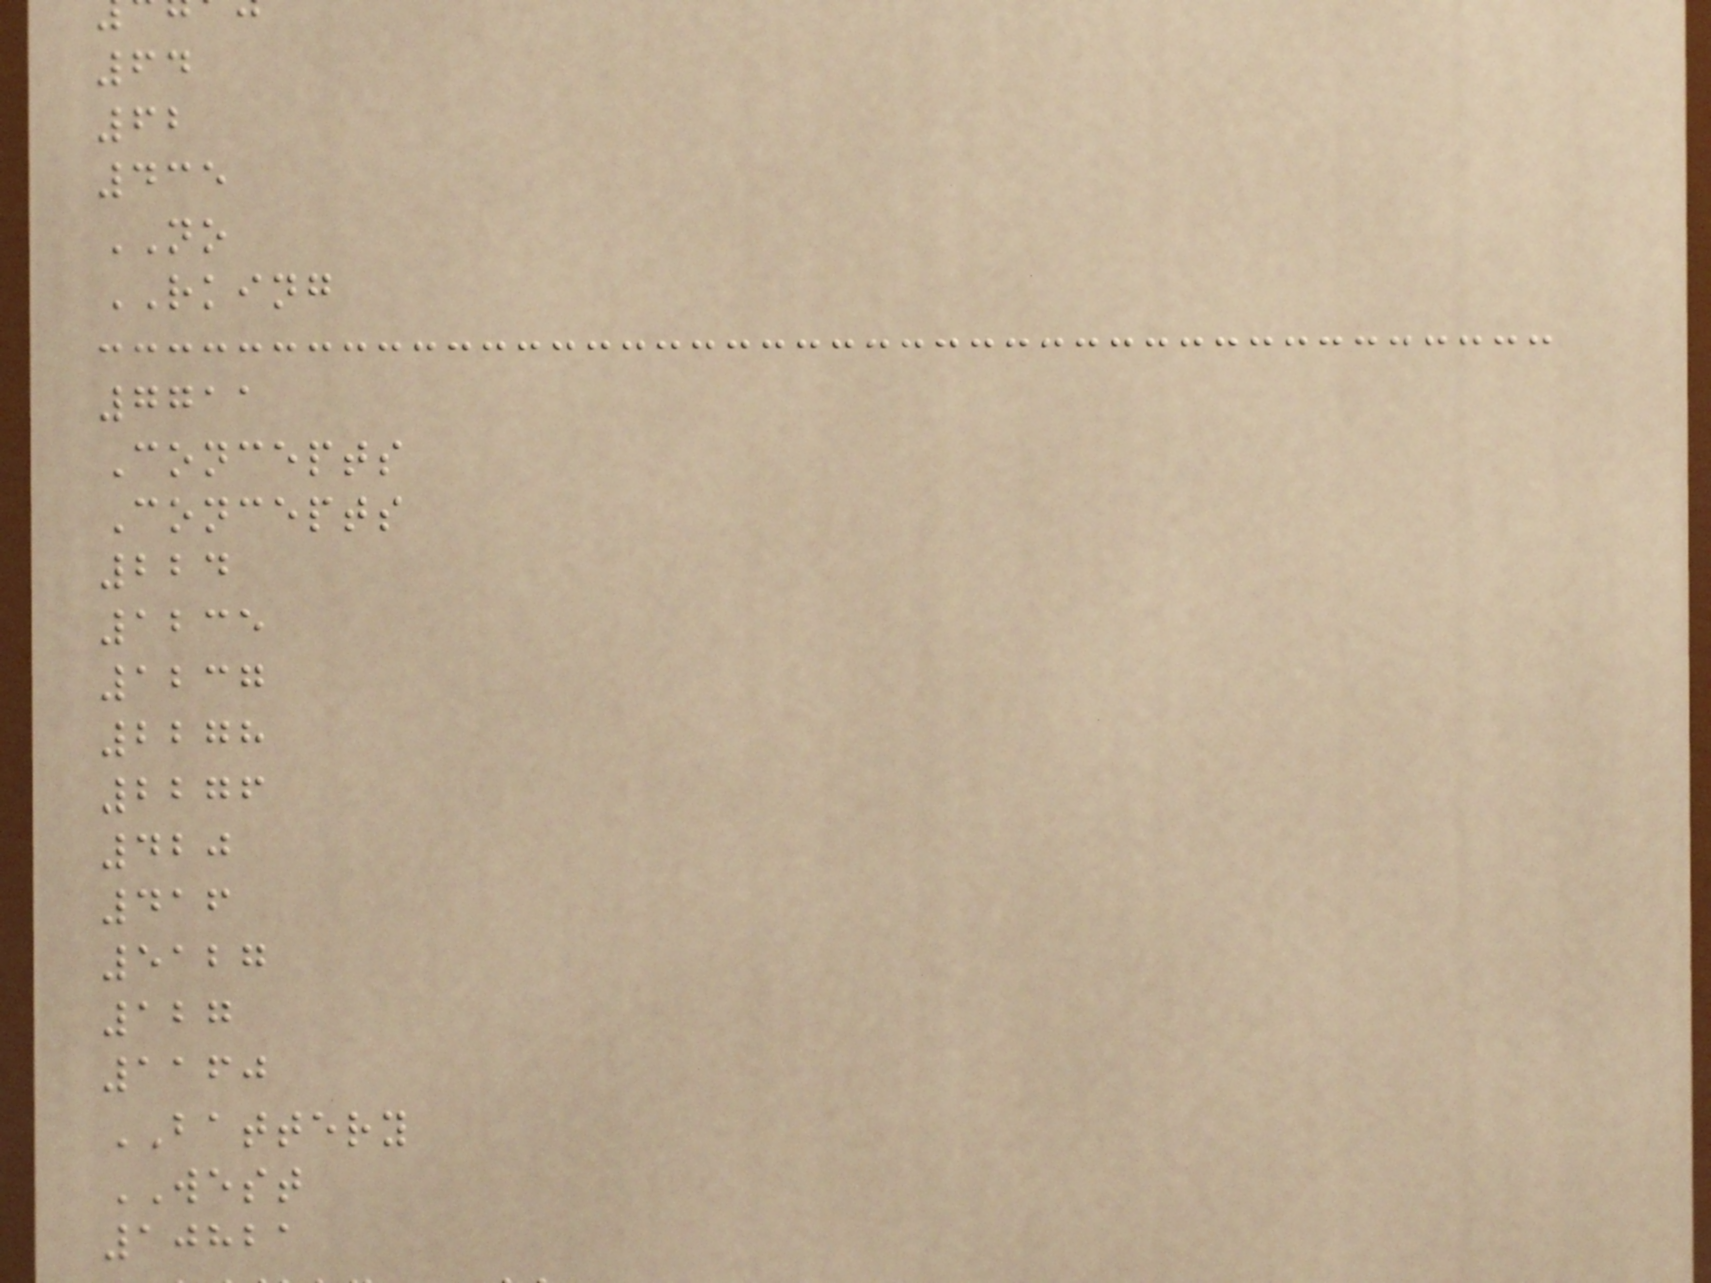64
62
435
NO
RKING
7711
Concepts
Concepts
224
1235
1237
2278
2276
420
416
5127
127
1160
BATTERY
WEST
10821
